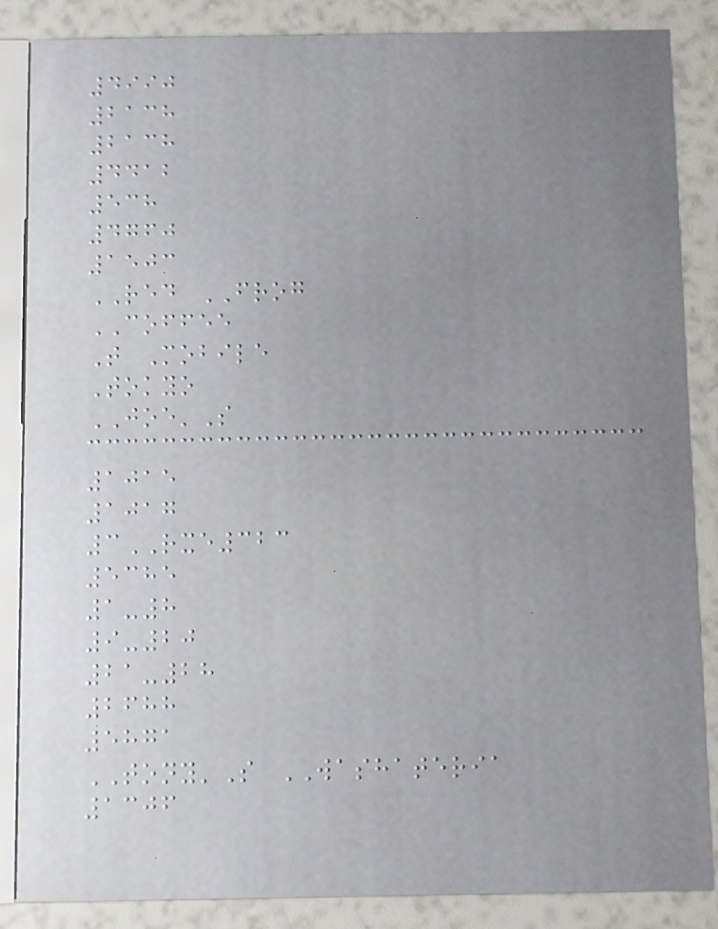4990
2138
2138
4412
538
4760
1503
RED FROG
COFFEE
T Mobile
Tokyo
JOE'S
1015
1017
3RXE323
5385
1-8
9-20
21-28
2688
5871
TONY'S WASHATERIA
1306
